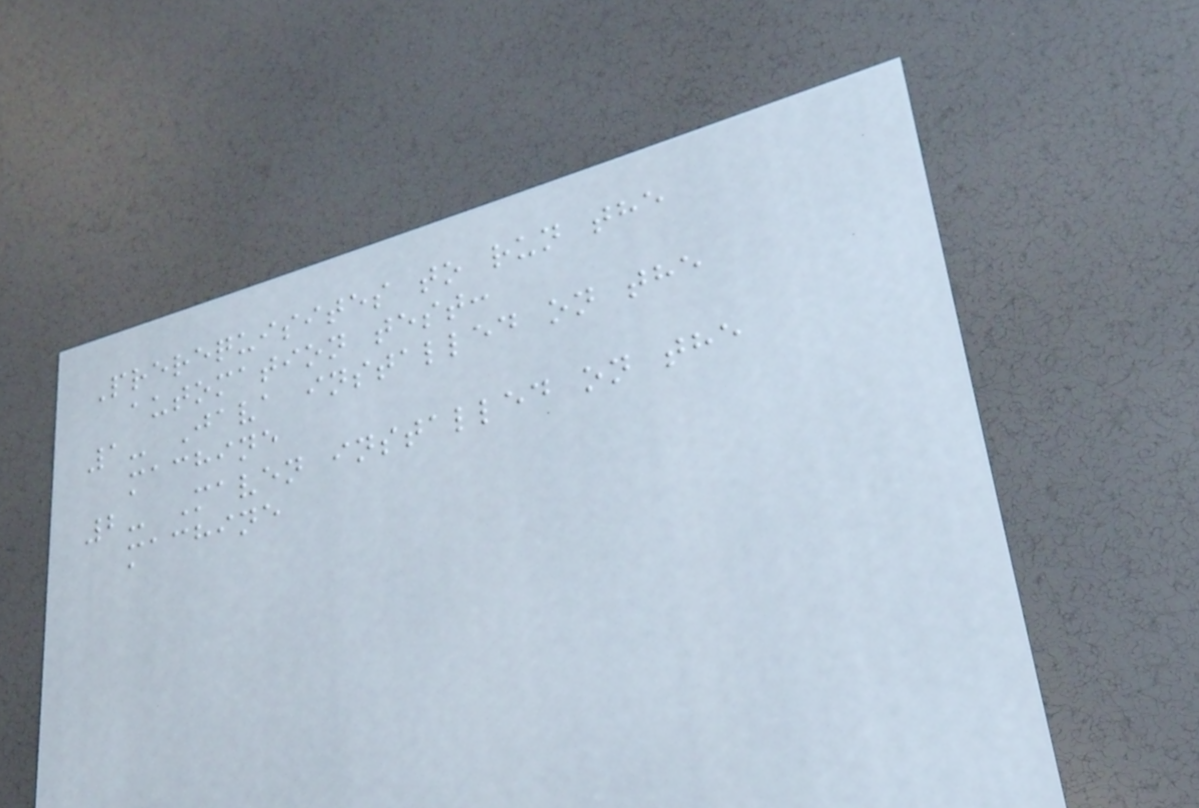Prerequisites to run the
automation test:
1- Java installed on the
machine
2- Maven installed on the
machine
